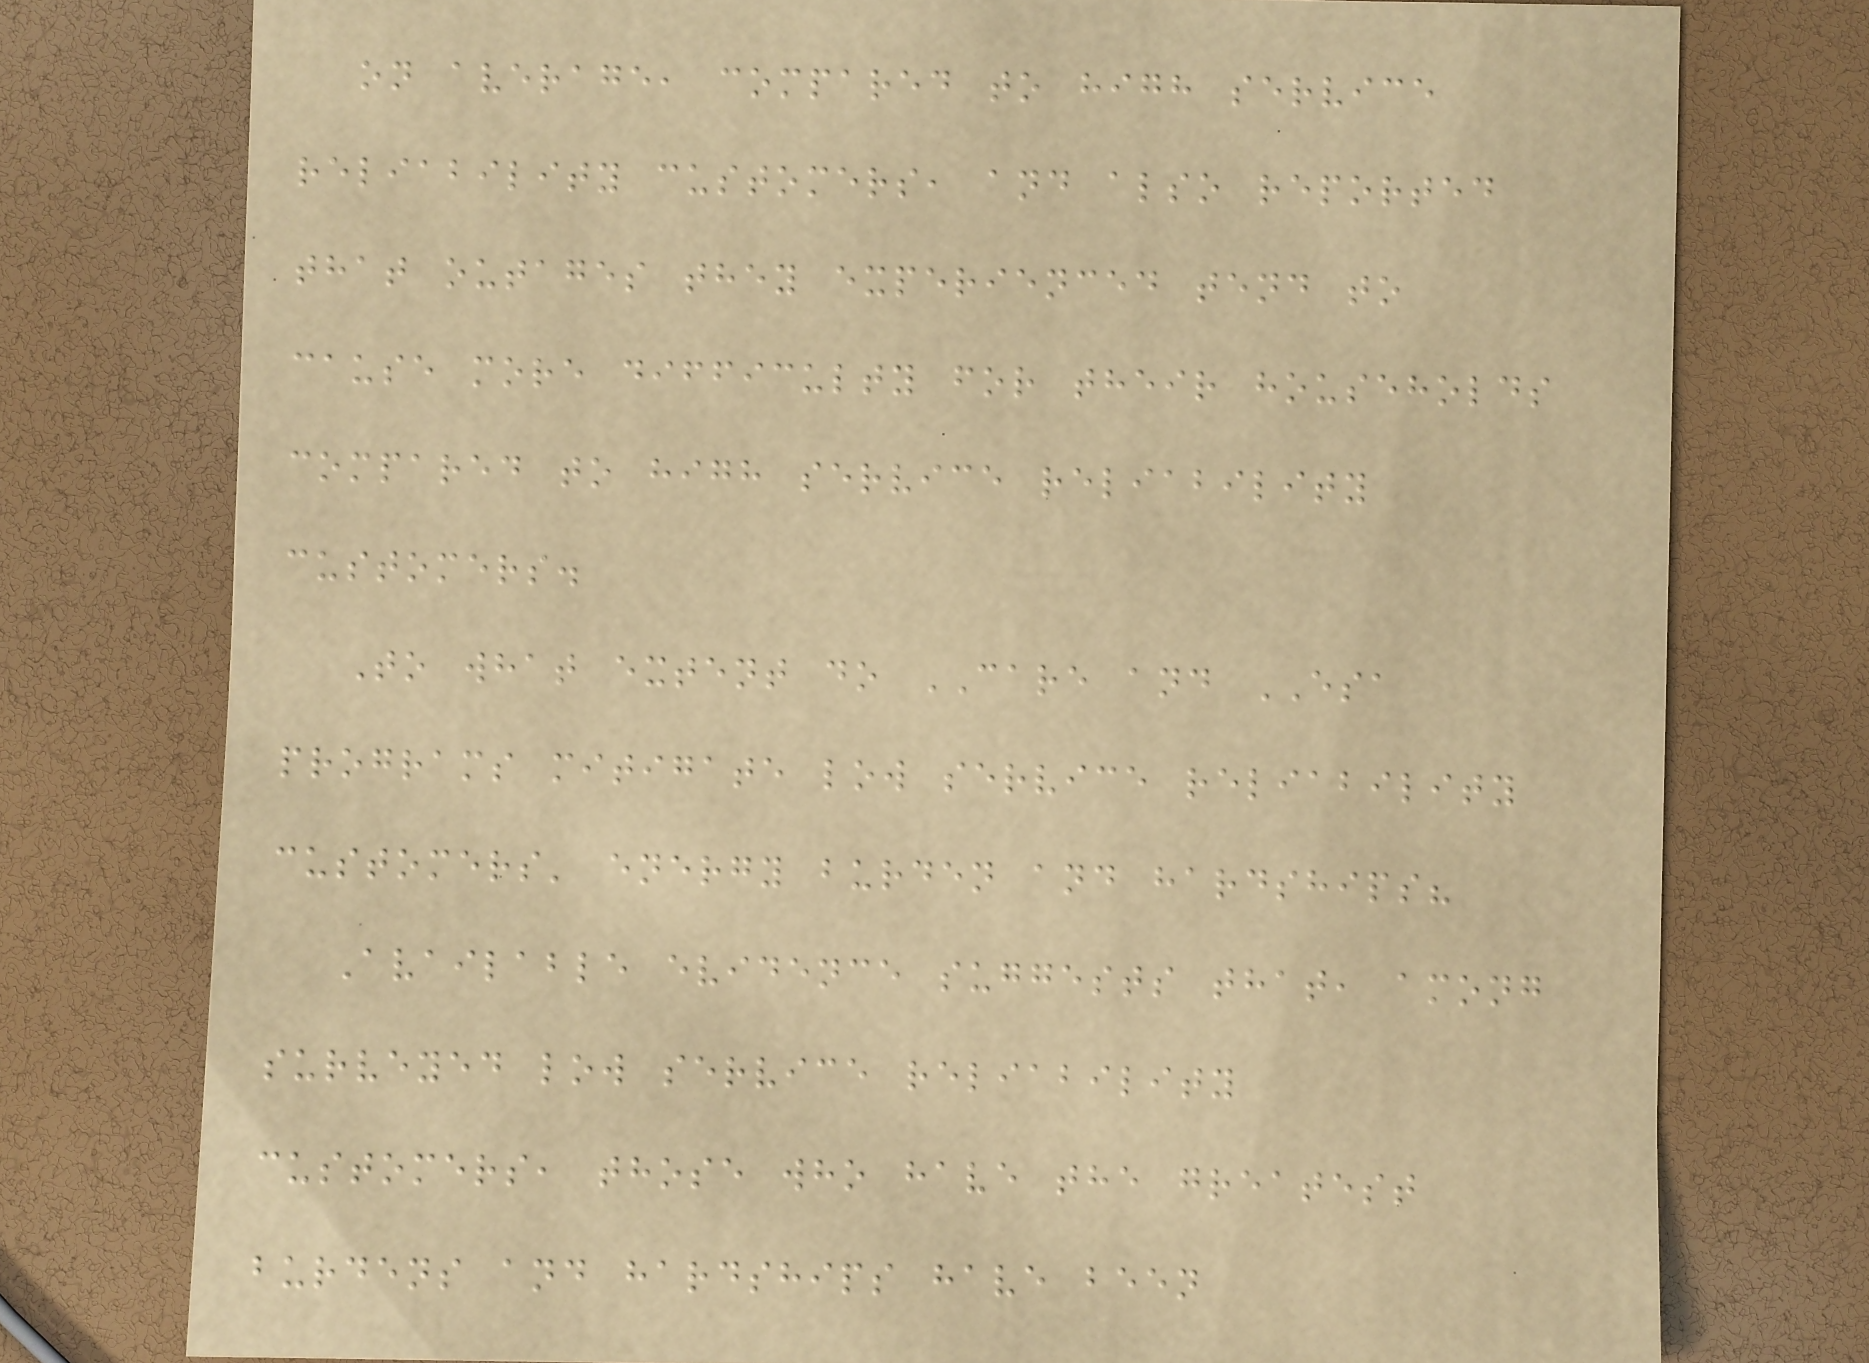on average, compared to high service
reliability customers, and also reported
that outages they experienced tend to
cause more difficulty for their households
compared to high service reliability
customers.
To what extent do CARE and ESA
programs mitigate low service reliability
customers' energy burden and hardships?
Available evidence suggests that, among
surveyed low service reliability
customers, those who have the greatest
burdens and hardships have been
